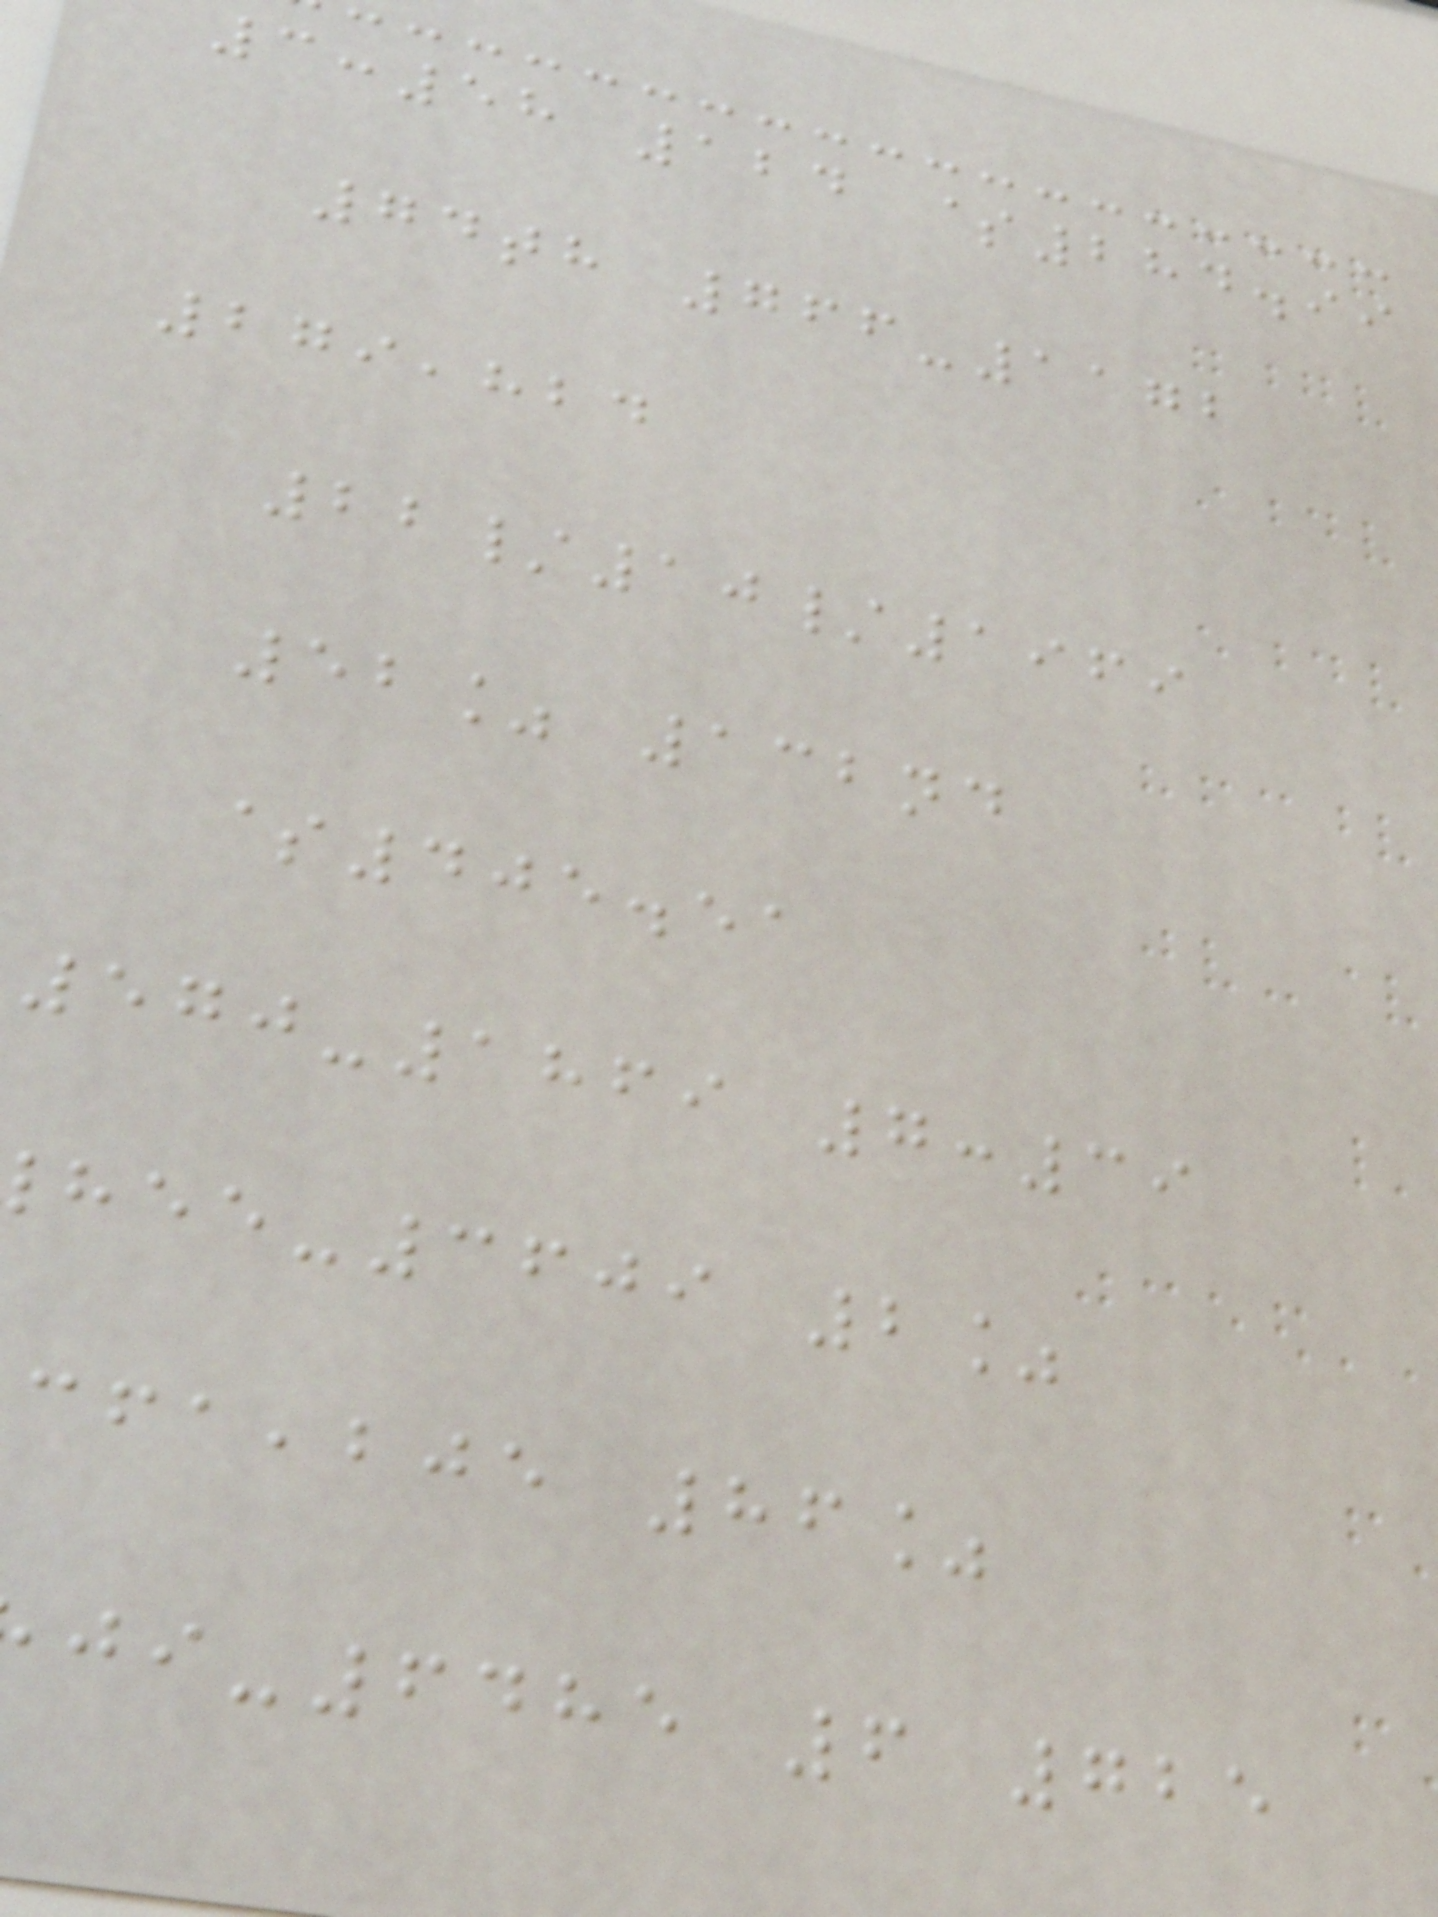3:58 124 $284.99
74th 766-1172
279,824
22/10/1969
52% 132nd
$405.51
570-1869 7:39
-3609 2%
,bje 86%
-6485 6 725
